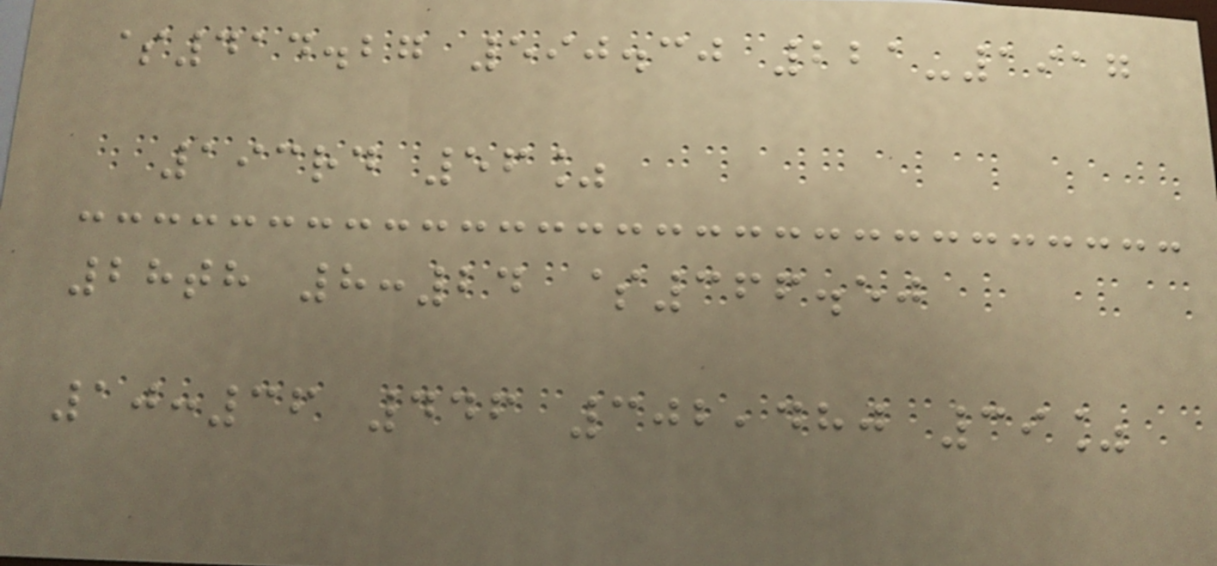$414.27 590.30 221-1917
193rd 56%
28th 8:24 $366.50
10:36 446 302,480 39%
